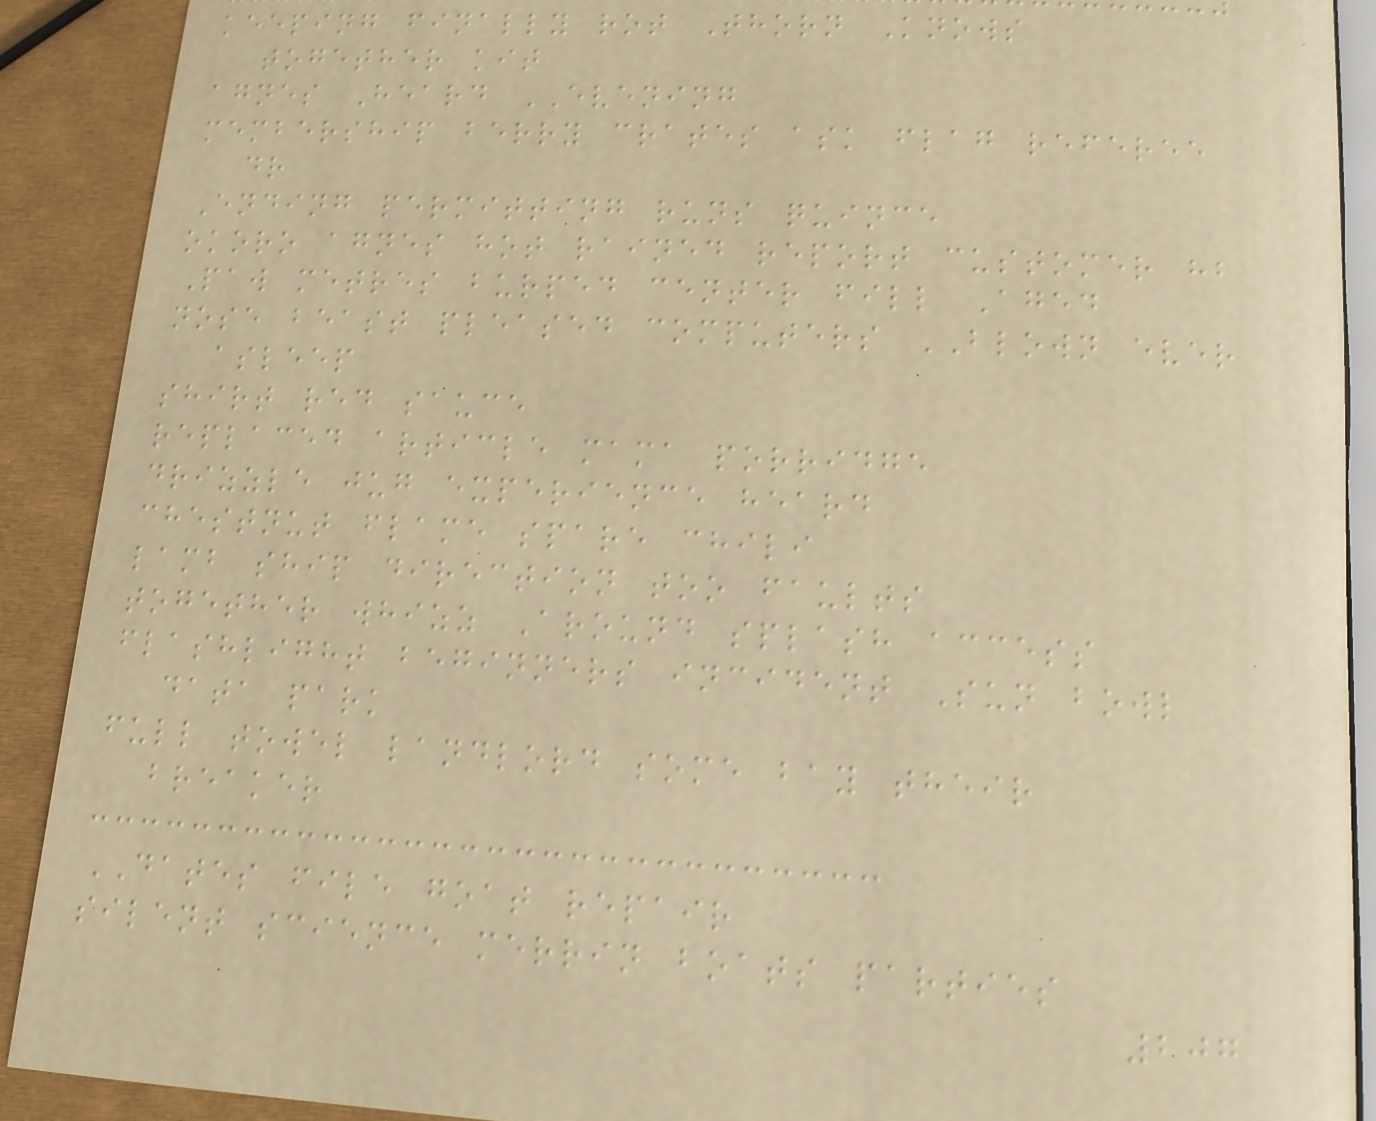keeping finally rot Thorn Knows
together kit
agnes Heard EVENING
membership berry crates ask flag referee
dr
Ending permitting runs quince
okoro agnes hot rained report customer hb
Paw metres burped center fill Aged
nose beast pleased computers BLOWN ever
asleep
shirt red sauce
replaced article mama porridge
drizzle jug experience heard
chestnut flame spare chili
lamb ship direction too faults
together whizz Around splash access
flashlight beginners incident Sun bowl
data park
full towel landlord some bay their
breaker
DATES file goat repair
silent science merrin boats parties
207
